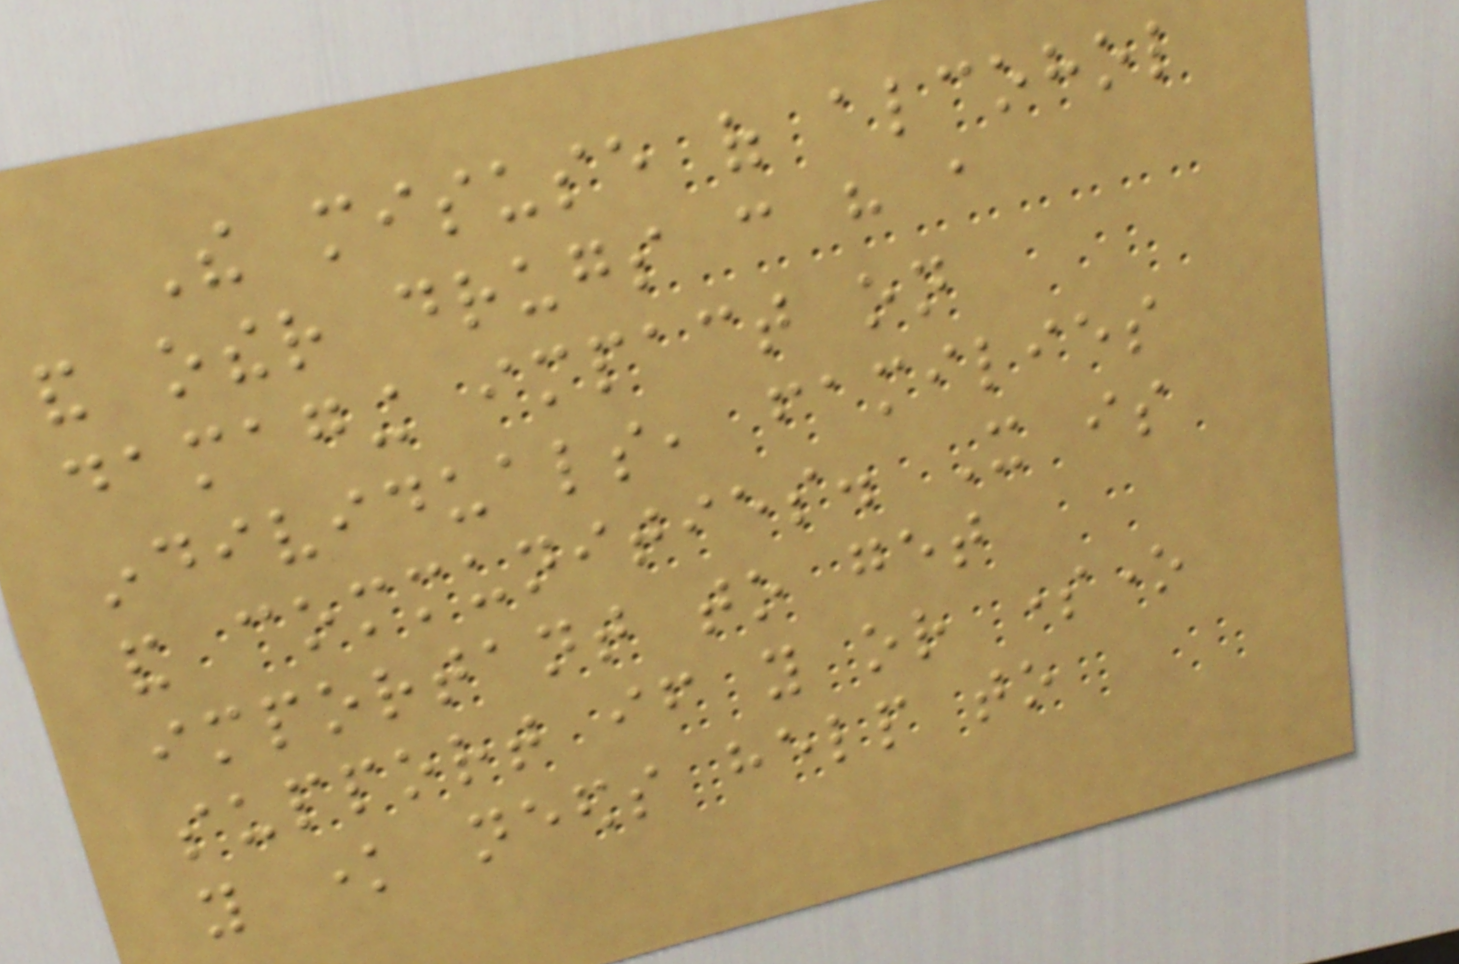The misuse of alcohol
and other drugs can have a
damaging impact on
individuals, families
and communities. It is
important to get
support if you or someone
you know needs help to
